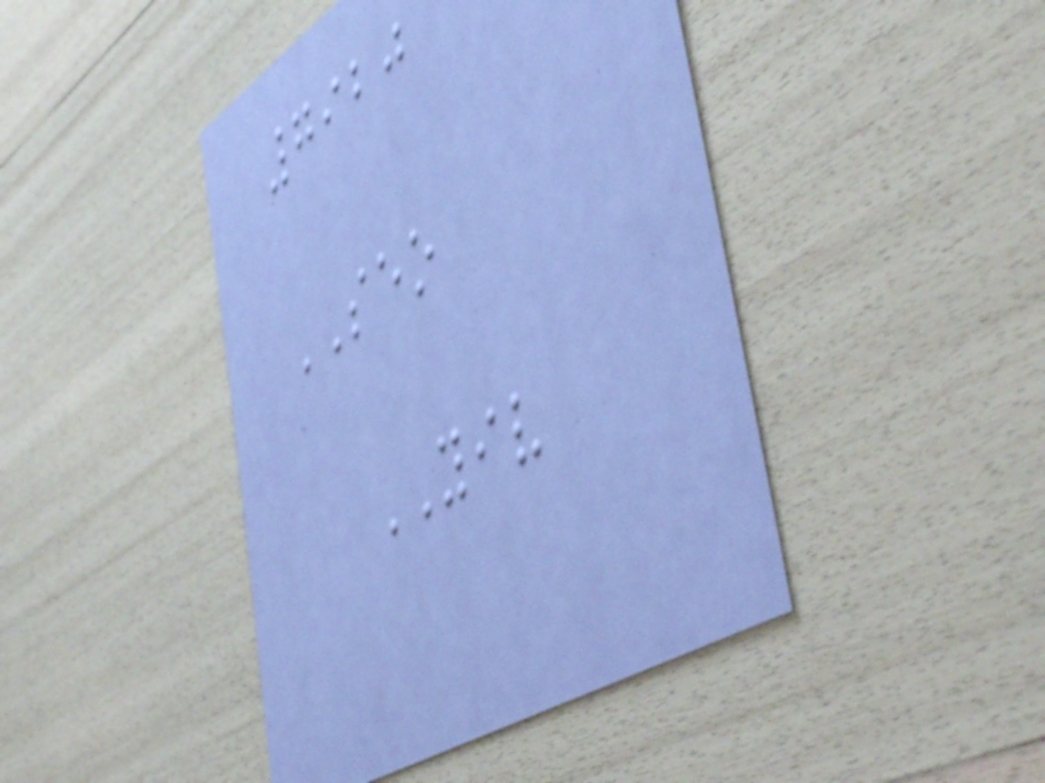7920
SEO
YIV
